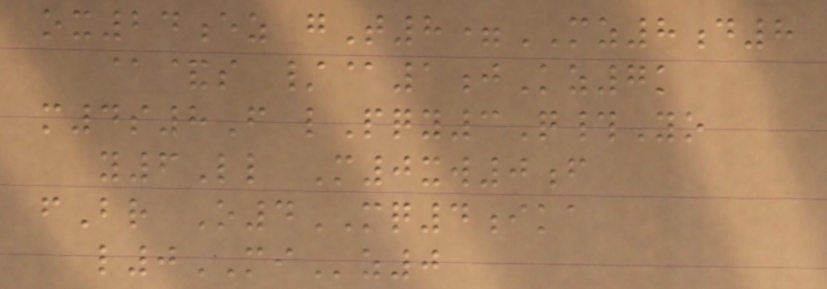ox24ez gT8=MZ8d8
@&s /@1jKz7k
m4s8F lPqy3Q#Yo
y6Ll M0xw0f
fBr O4MQ4ika
l0MIz0
